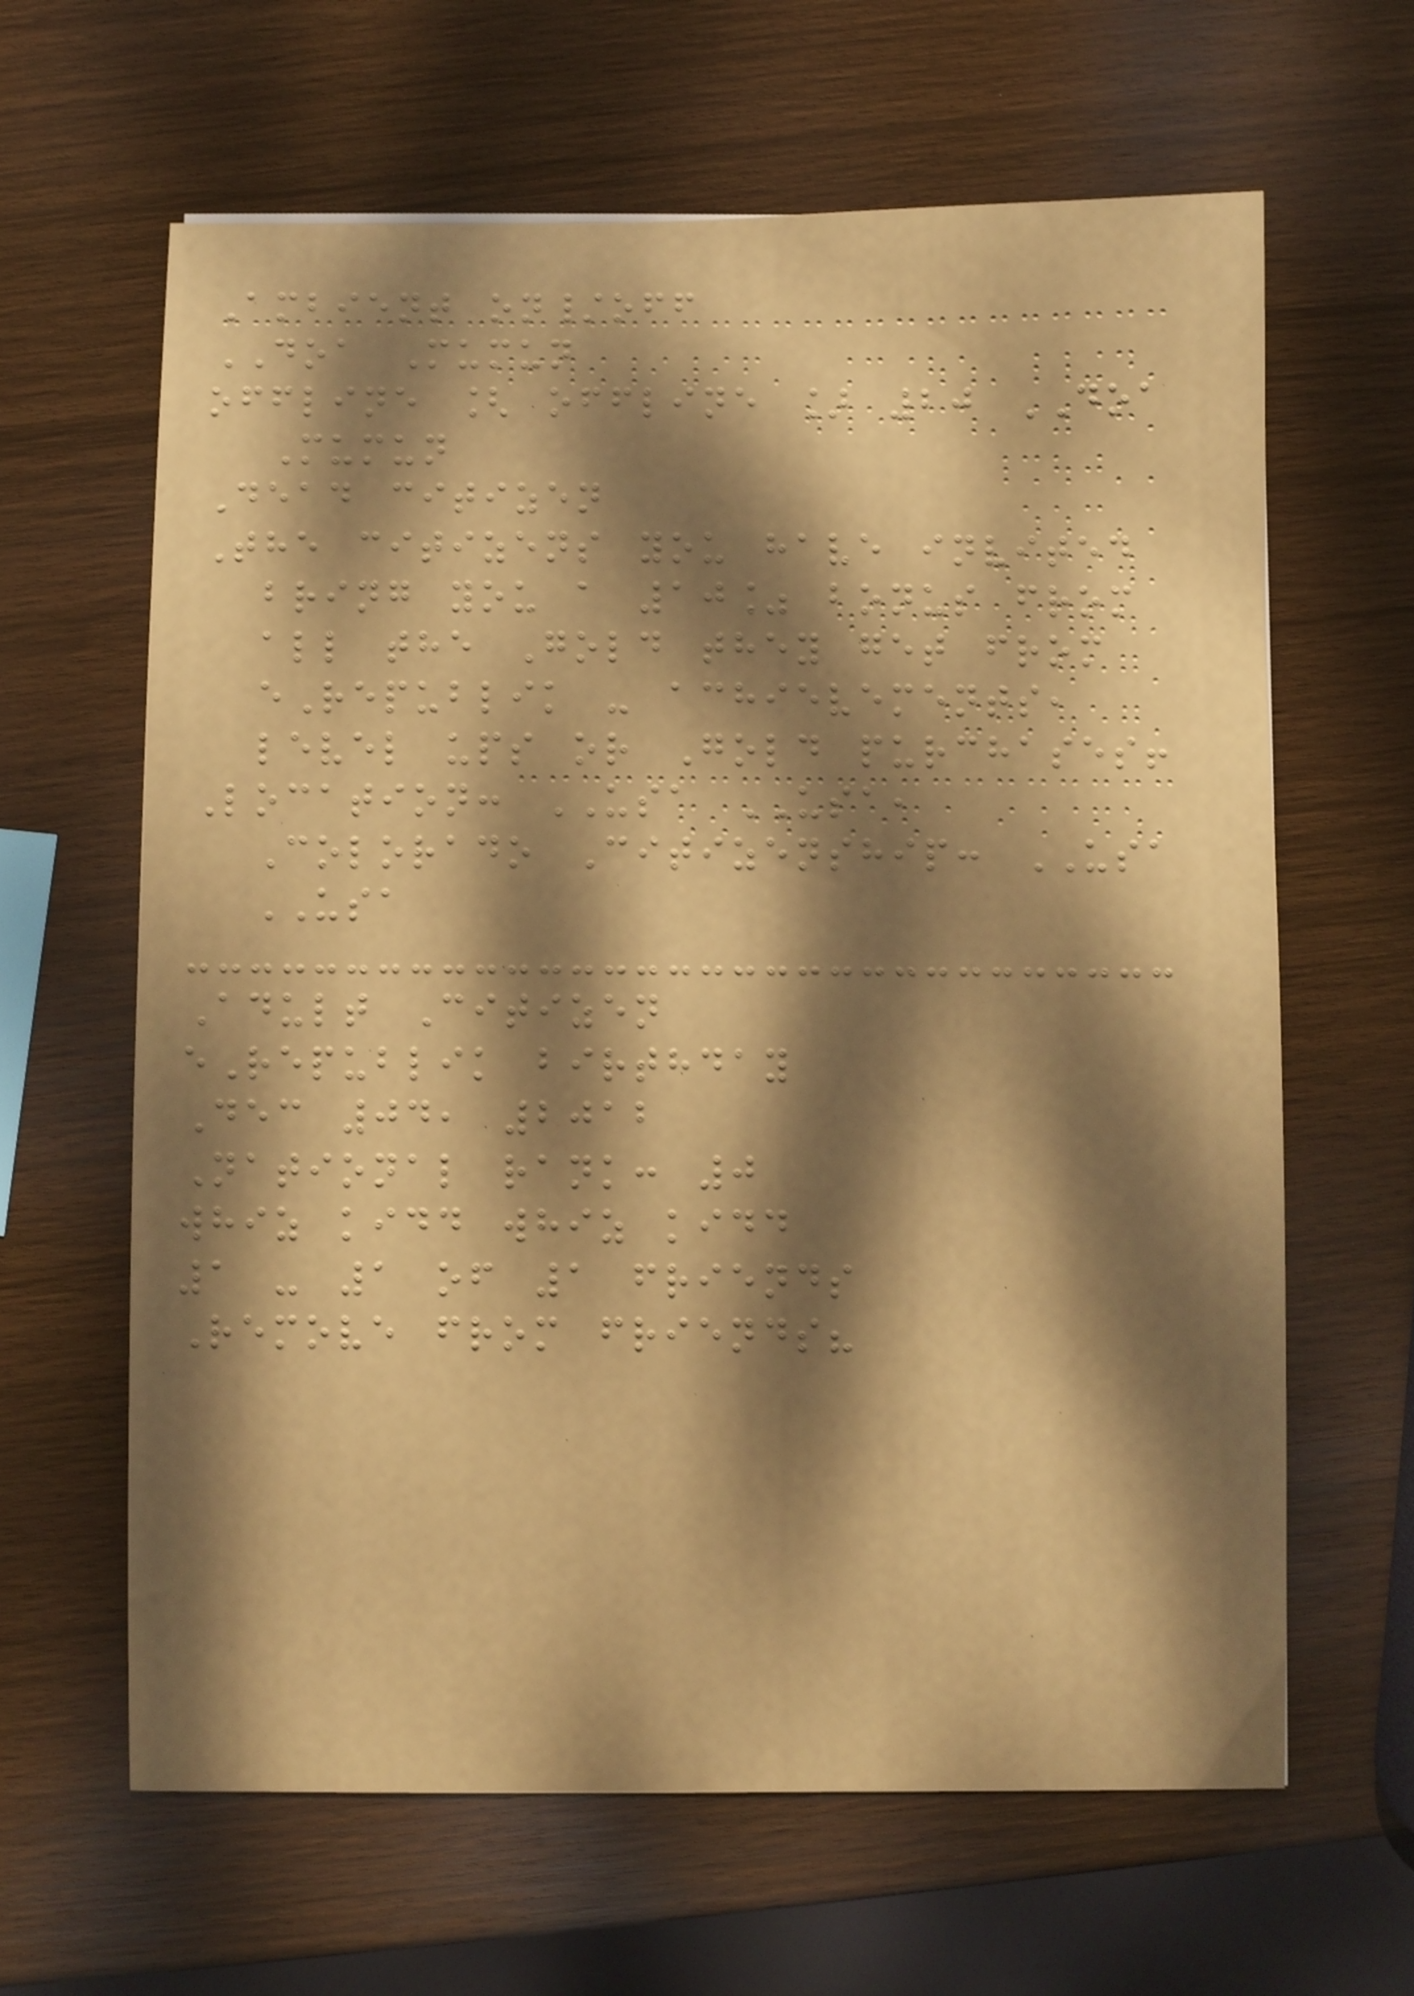Ambient on/off
DOA Mumun
offline [ offline ] 20 DOA
Mumun
Dead citizen
The citizens you have invited
bring you a 10% bonus from
all the Gold they get from
eRepublik - achievements,
level ups or Gold purchases!
Location: USA USA,
Colorado Citizenship: USA
USA
Adult Citizen
eRepublik birthday
Dec 04, 2012
National rank: 0
whiz kidd whiz kidd
1 - 1 of 1 friends
Remove from friends?
